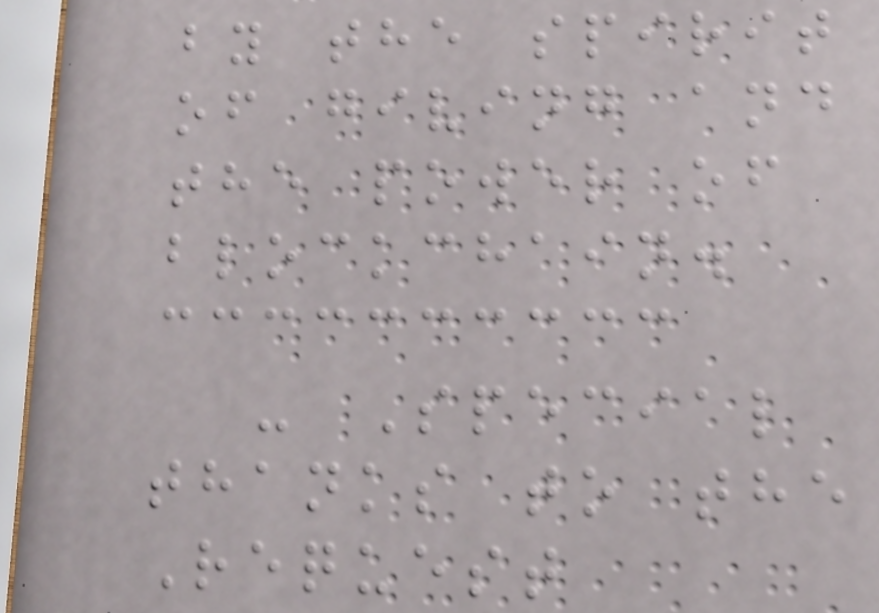by the spirit
of giving and
the power of
blockchain.
- Special
thanks to the
Request
